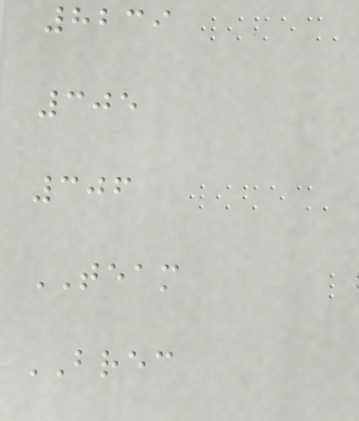8239
305
306
TEAM
BREC
